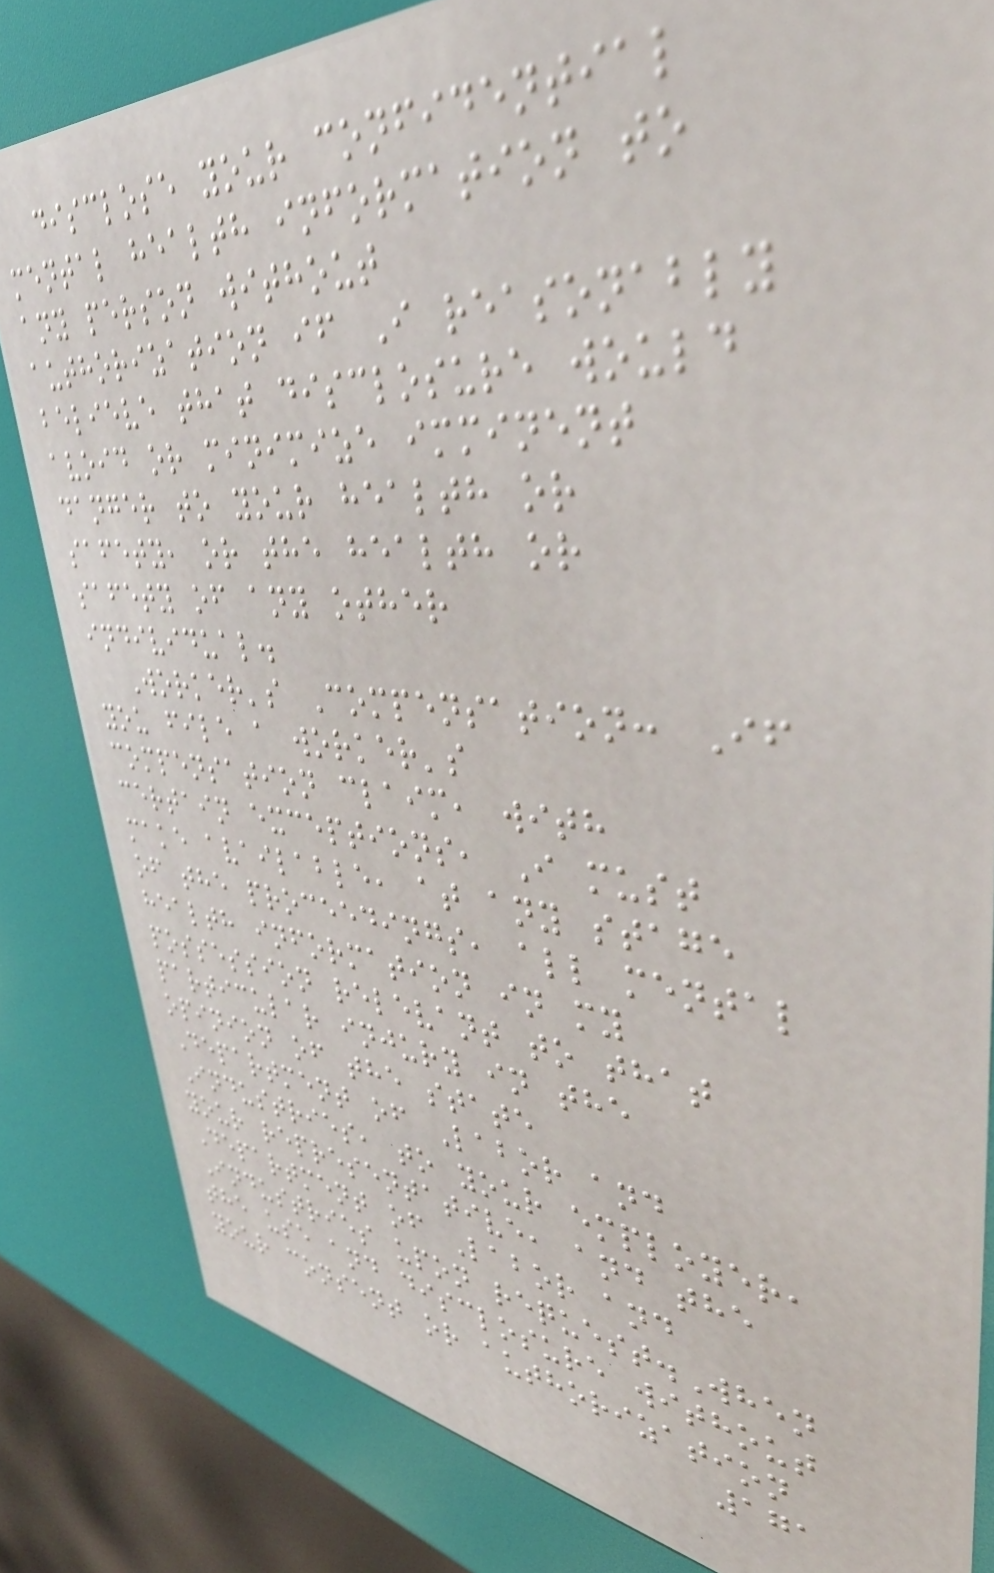disclose your confidential
mental health information to
any person without
authorization if I reasonably
believe that disclosure would
avoid or minimize imminent
danger to your health or
safety, or the health or
safety of any other
individual.
Worker's Compensation: If
you file a worker's
compensation claim, with
certain exceptions, I must
make available, at any stage
of the proceedings, all mental
health information in my
possession relevant to that
particular injury in the
opinion of the state
Department of Labor and
Industries, to your employer,
your representative, and the
Department of Labor and
Industries upon request.When
the use and disclosure without
your consent or authorization
171
